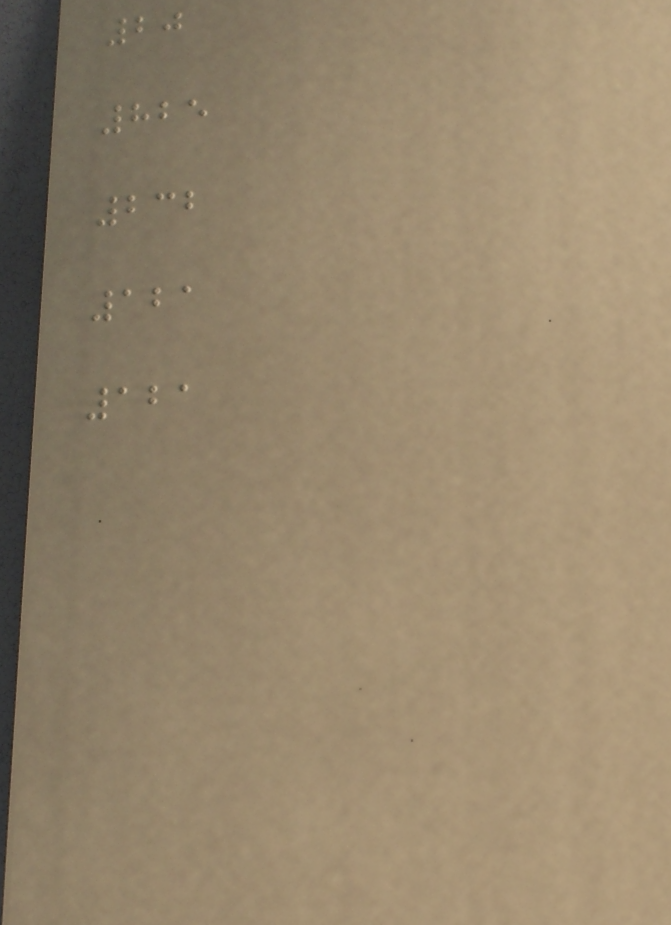20
825
232
121
121
